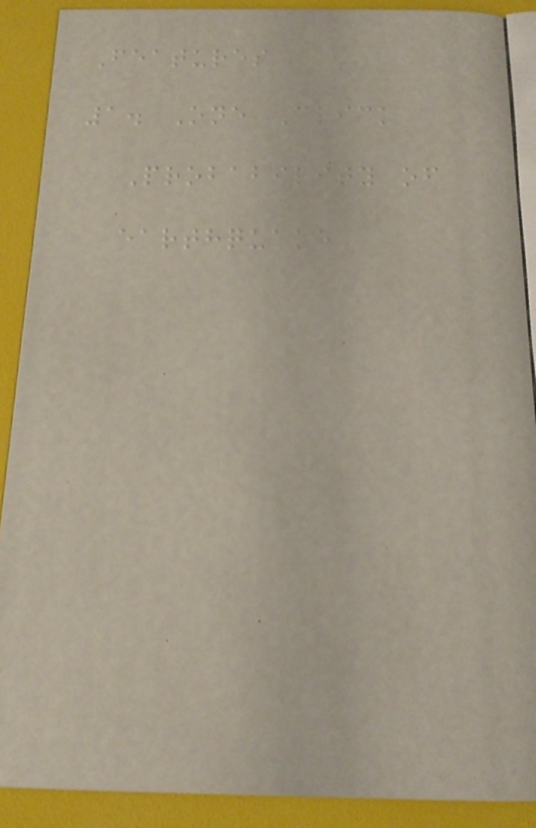Features
1. One Click
Probability of
earthquake
